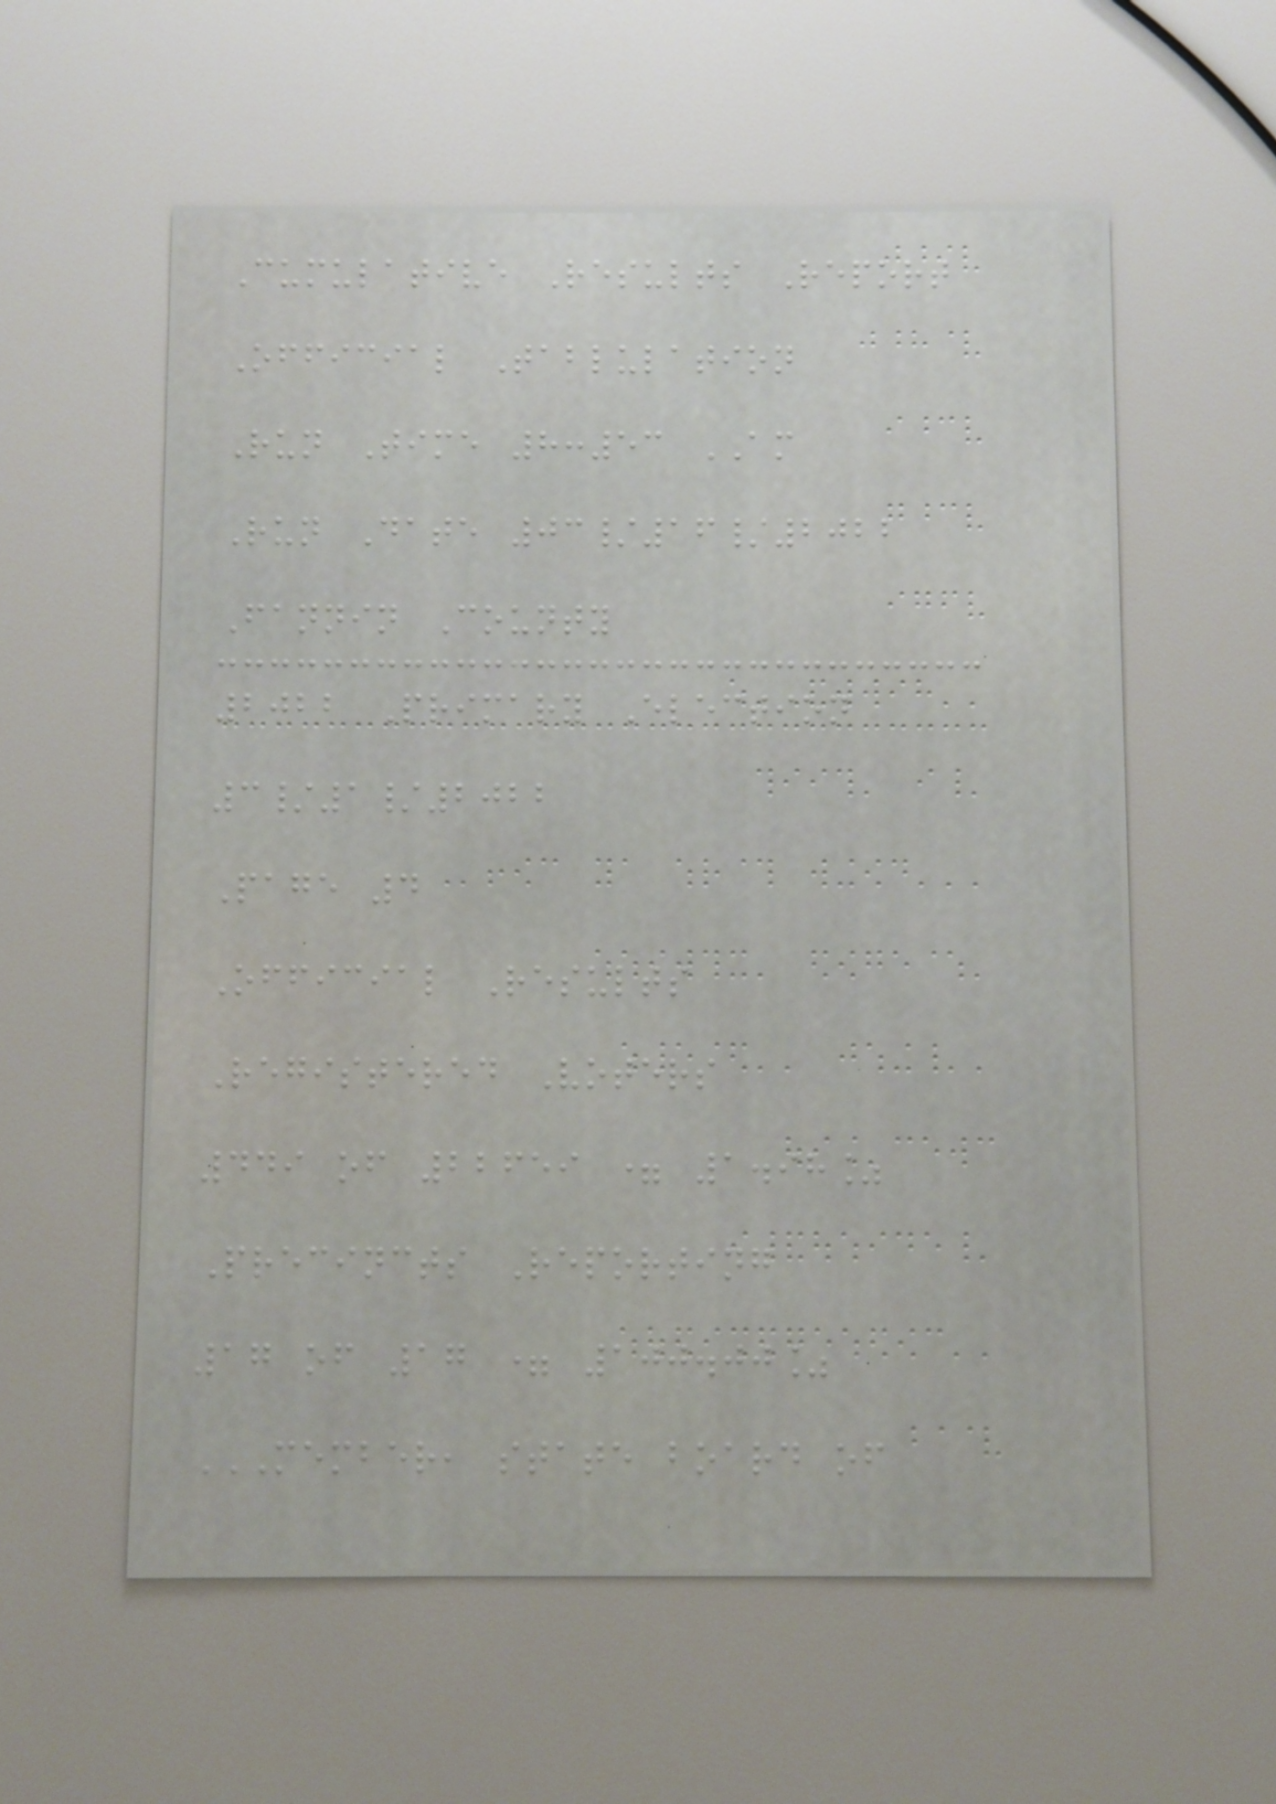Cumulative Results Report
Official Tablulation
Run Time 8:53 AM
Run Date 03/16/2022
Fannin County
2022 Primary Election
3/1/2022
Page 4
Official Results
Registered Voters
449 of 22659 = 1.98%
Precincts Reporting
17 of 17 = 100.00%
MEMBER, STATE BOARD OF
